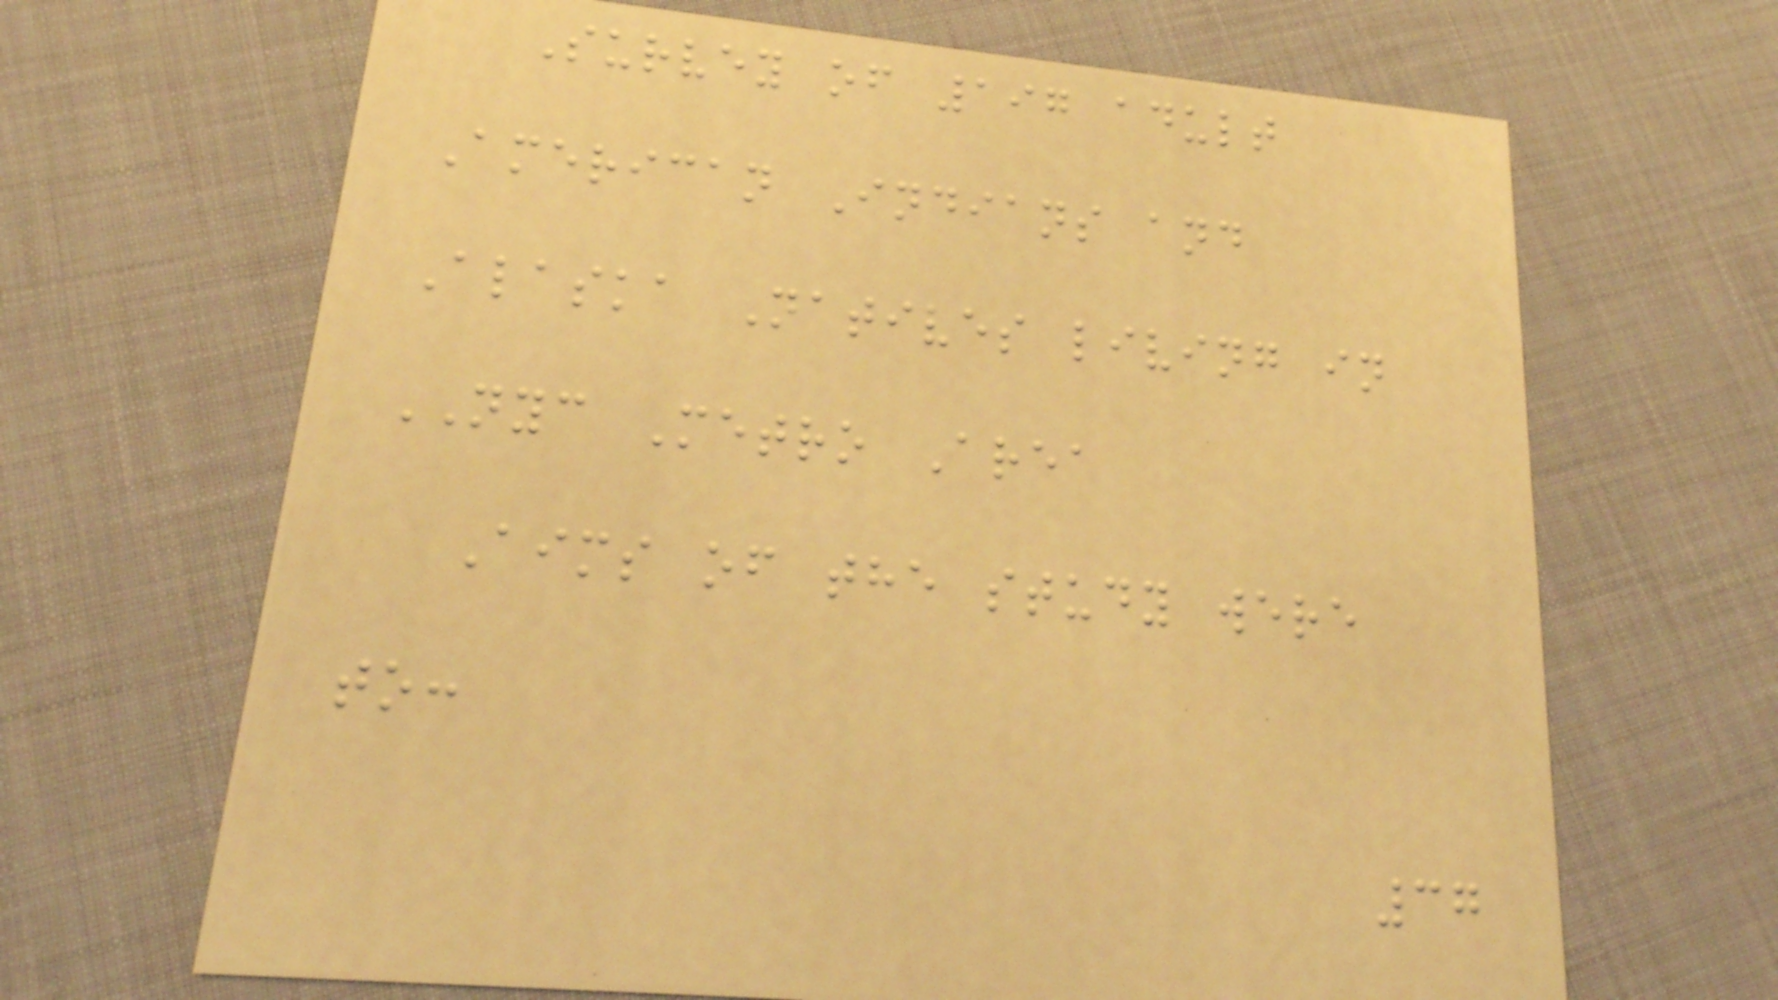Survey of 197 adult
American Indians and
Alaska Natives living in
NYC Metro Area
Aims of the study were
to:
37
